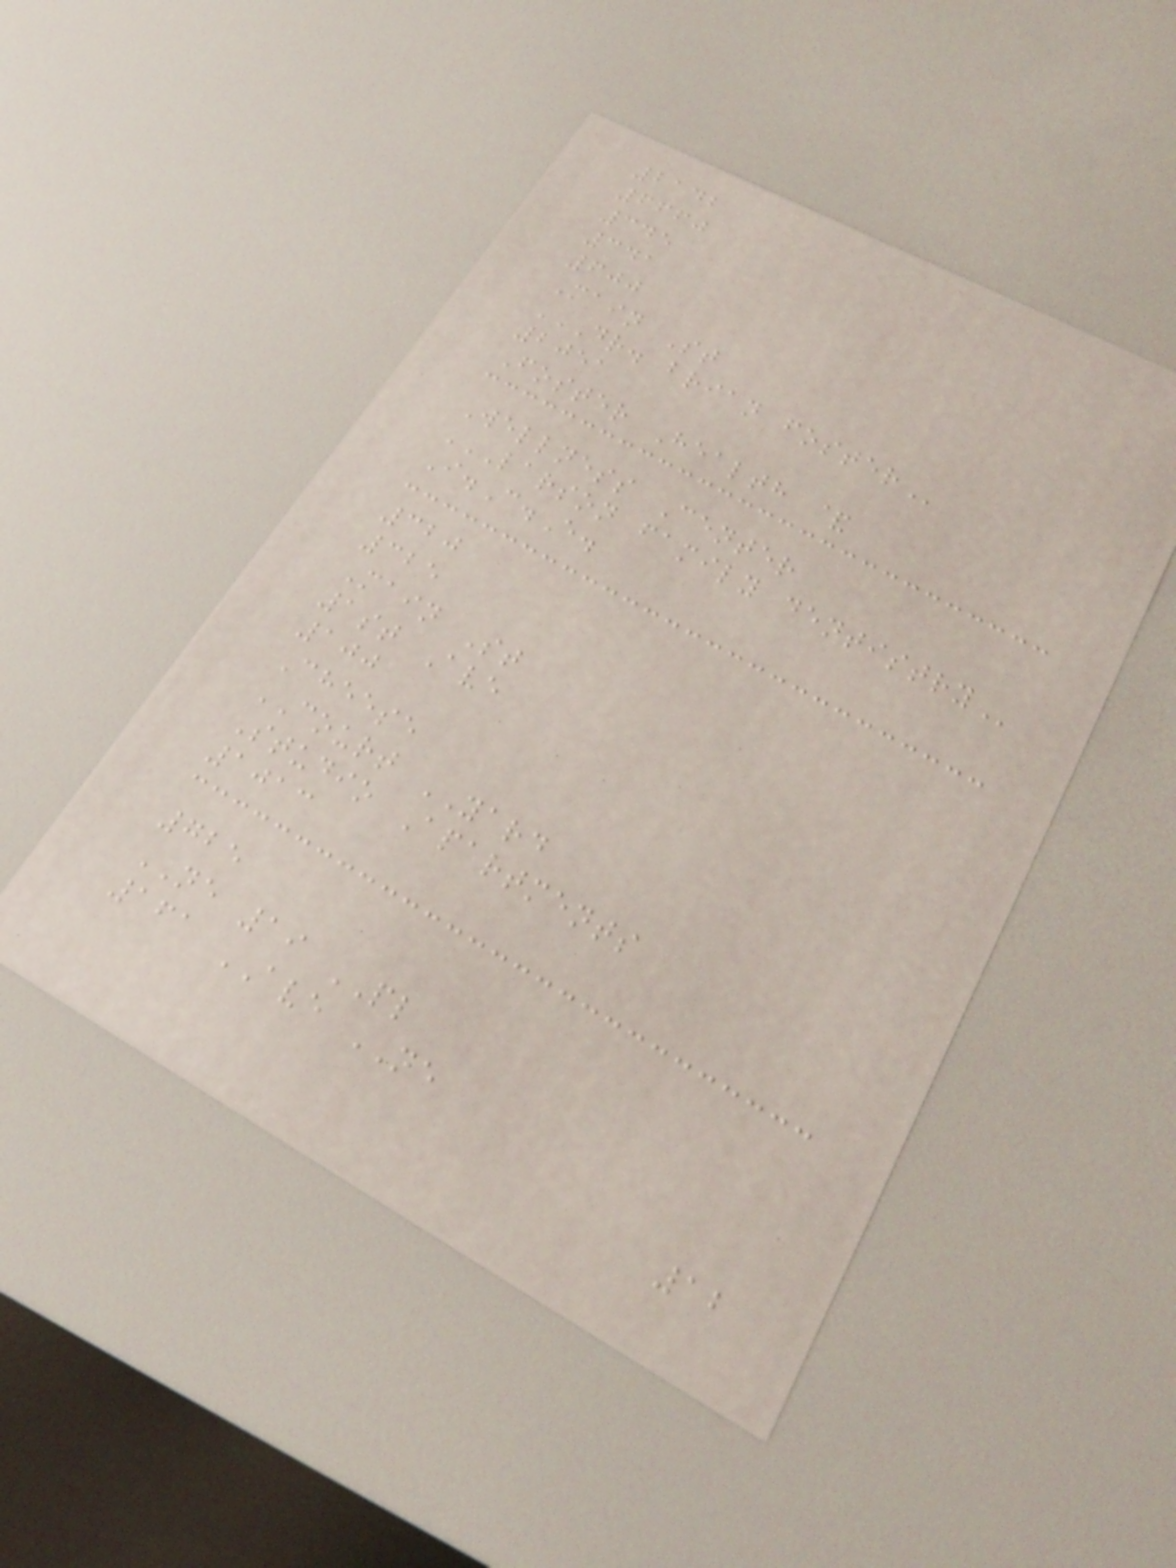2142
6660
345
341
600
Main St
DR. BRIAN FOSTER
2051
Foster Health &
Wellness Center
LARSON FAMILY DENTISTRY
I.C.E.
320
325
Main St
1st Ave
100
Cheese
COURT YARD
Studio Apartments
1013
725
NE 19 PL
161 AVE NE
12
